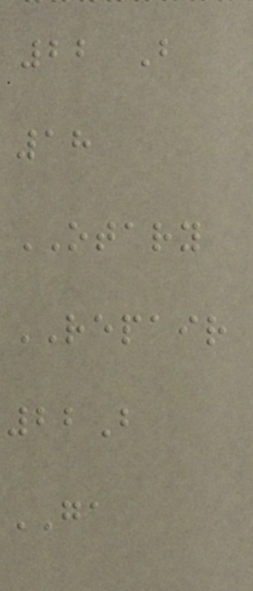22 B
18
OTARY
REPAIR
22B
GA
